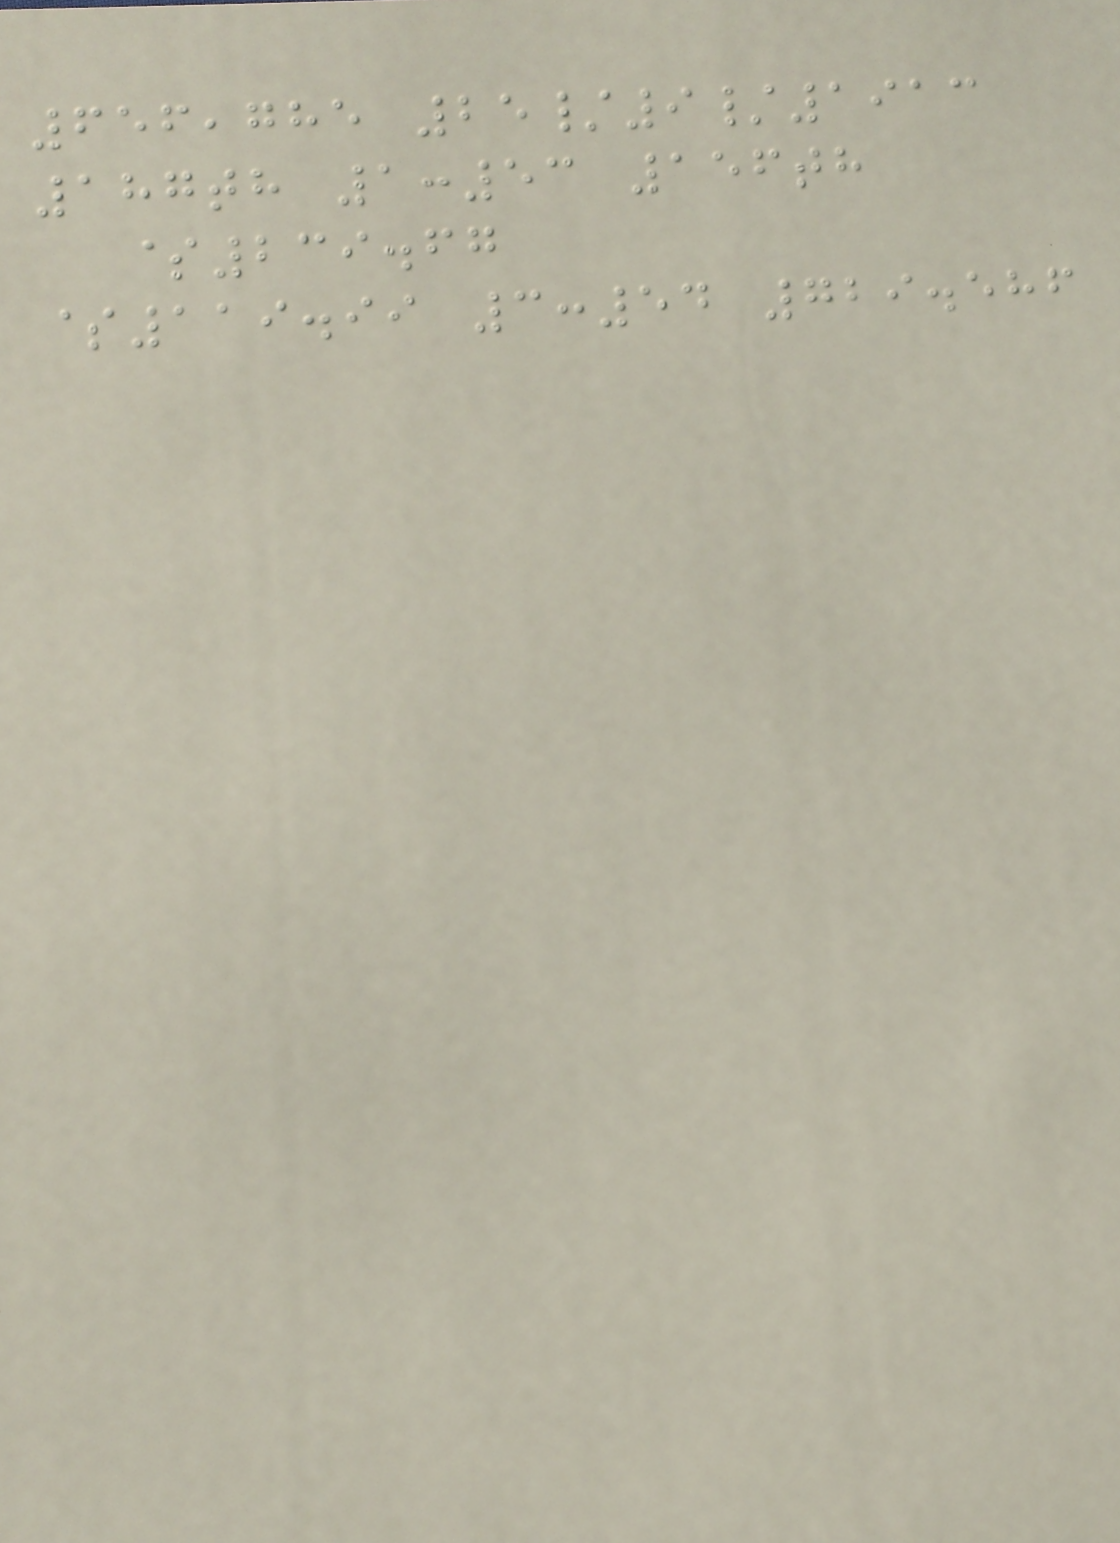656,785 25/9/1913
187th 1:53 156th
$239.67
$119.99 3:54 729.586
